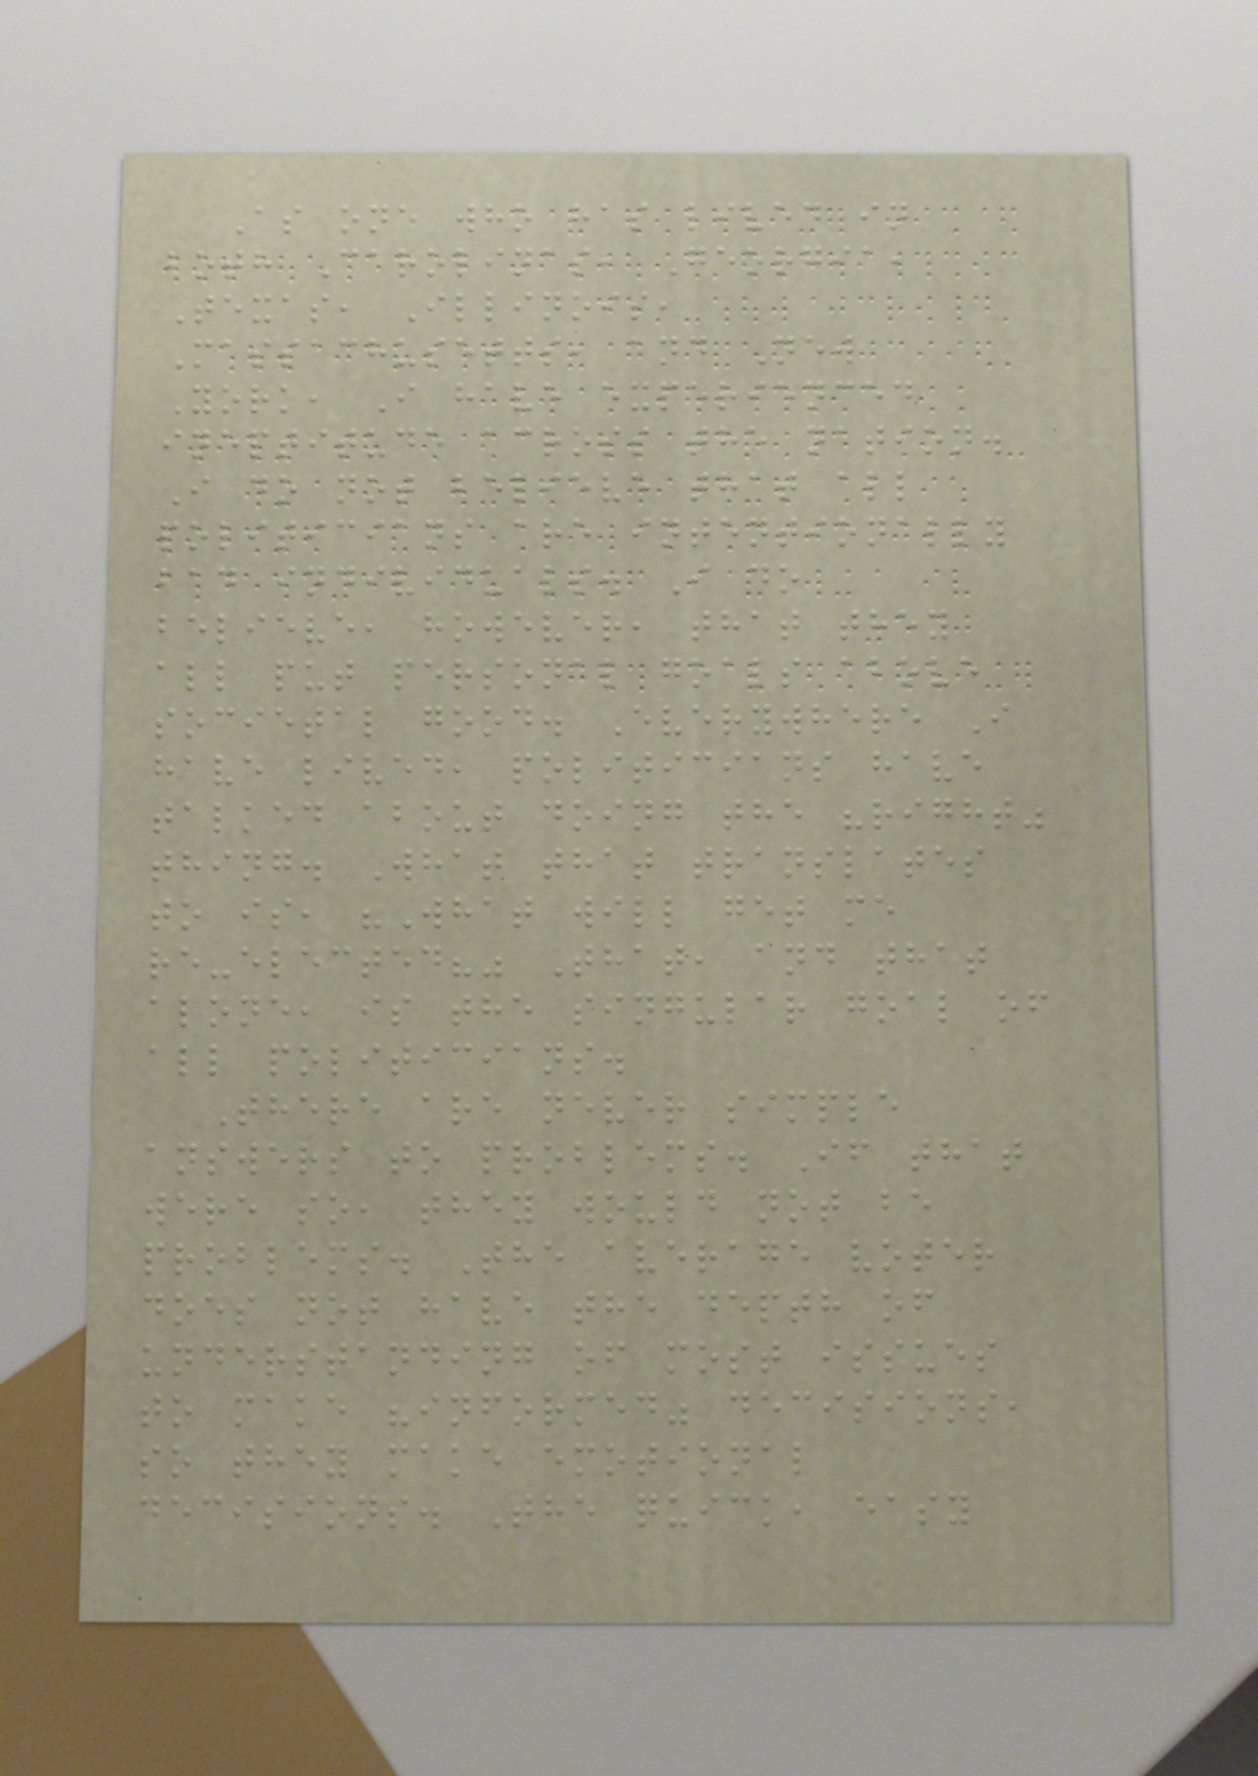As one who has lived in
both Carolinas, Georgia,
Texas, Illinois,
Massachusetts, and New
York, I have experienced
ineptitude across the nation.
I do not believe that all
politicians are intentionally
bad individuals. I do
believe, however, that they
all put personal goals above
societal good. Everywhere I
have lived, politicians have
talked about doing the "right"
thing. What that translates
to is, "What will get me
re-elected?" That, and that
alone, is the singular goal of
all politicians.
There are never simple
answers to problems. If that
were so, they would not be
problems. The average voter
does not have the depth of
understanding of most issues
to make "informed" decisions,
so they make emotional
decisions. The quick, easy
